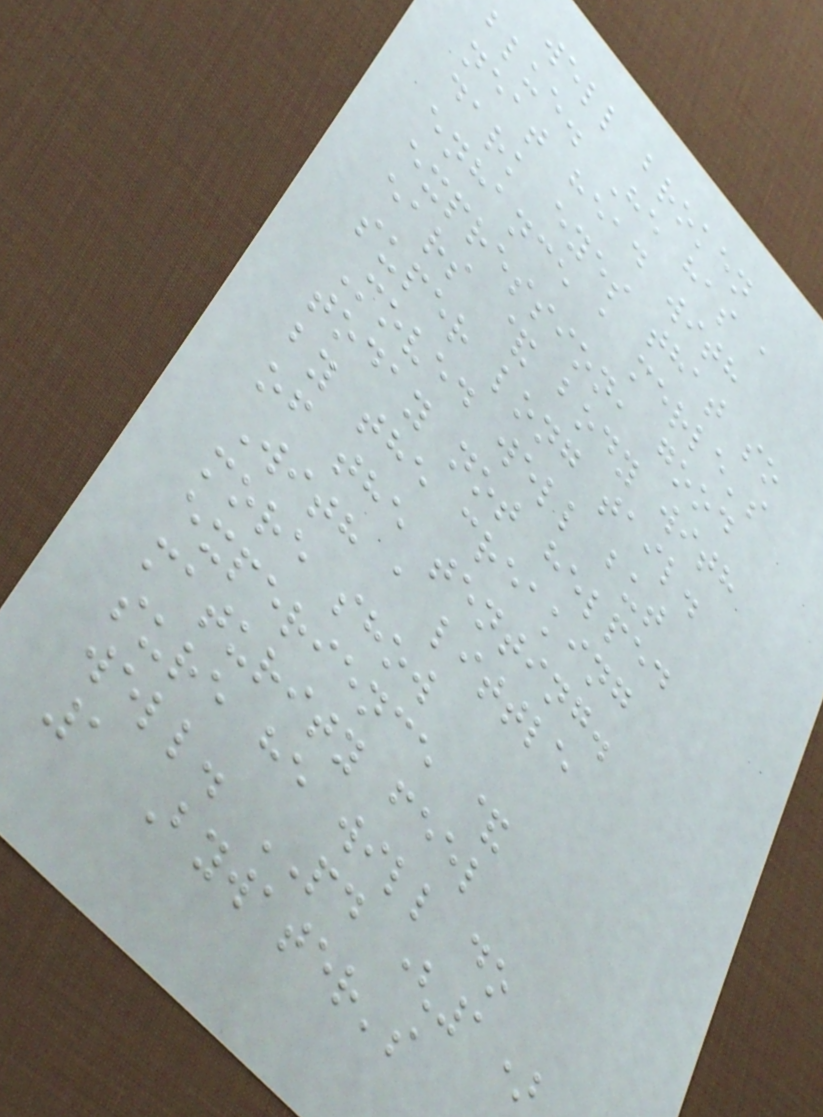well broken
blue. He has a
neat head with
dark eyes that so
enhance a merle's
expression, good
ears & body with
super long tail.
Moved well but
today not helped
by the creaking
of the tenting.
With a little
more show
experience &
maturity feel
sure he will do
well. PD (1)
1 Bywater's
